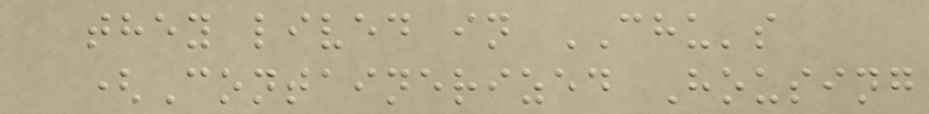they lived in CHU's
(Containerized Housing
